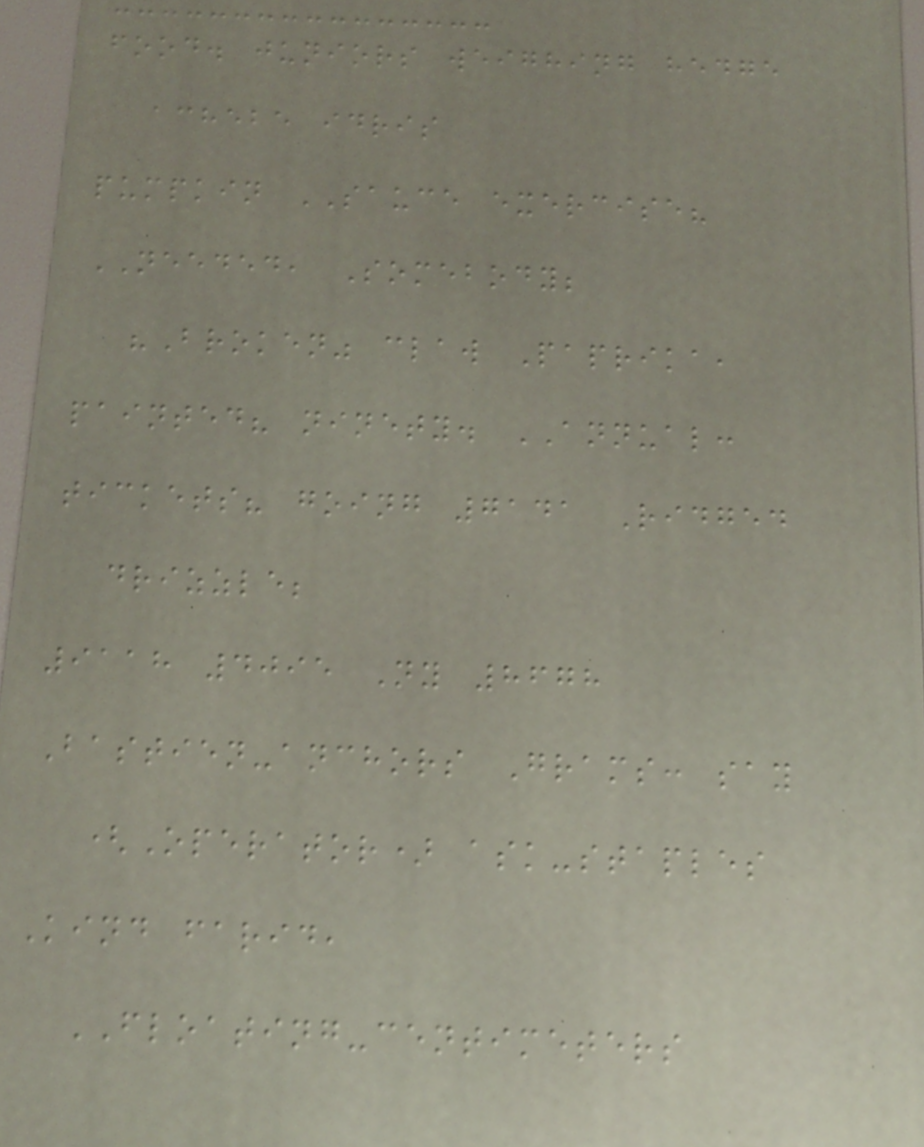food. juniors weighing hedge
achebe idris
pumpkin SAUCE exercise?
NEEDED, Somebody;
"Broken" claw Paprika,
painted? ninety. ANNUAL:
tickets? going 7141 Ridged
drizzle;
9118 4095 Ny 8678
Bastien-anchors Grams: say
(Operator) ask-staples
Kind farid,
FLOATING-centimeters
